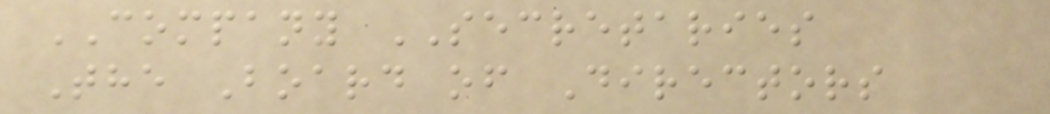COMPANY SECRETARIES
The Board of Directors
